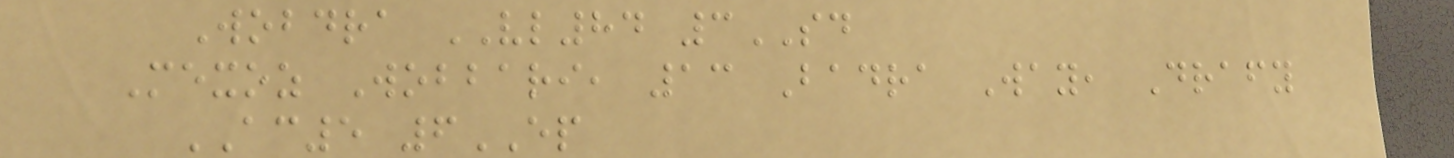Wobdra VL84 3SD
Mexoz Wobbari, 13 Badra Way, Drafy
AC5 6EP
